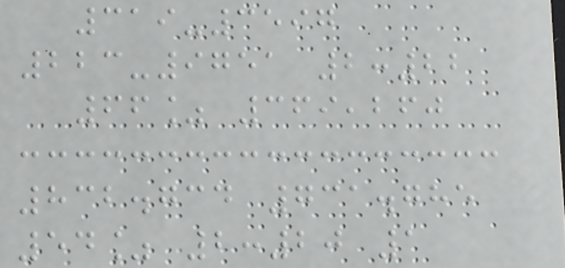319-3597
223-9751 2:22
66% 369,260
832.734 731.785
54% 2:20 1
